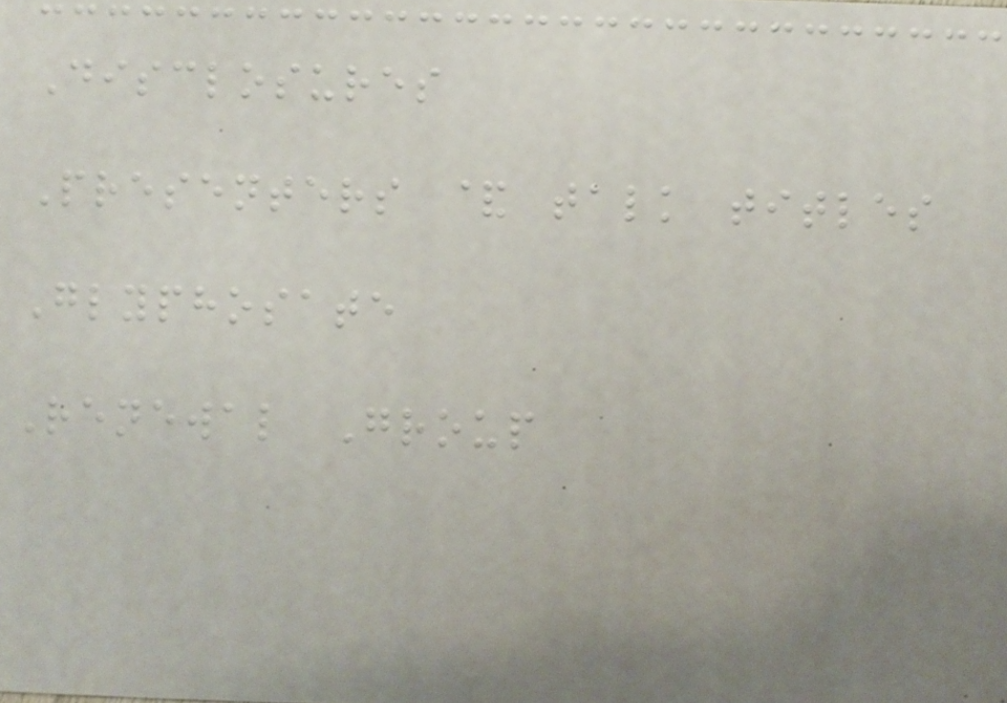Disclosures
Presenters & talk titles
Glyphosate
Renewal Group
